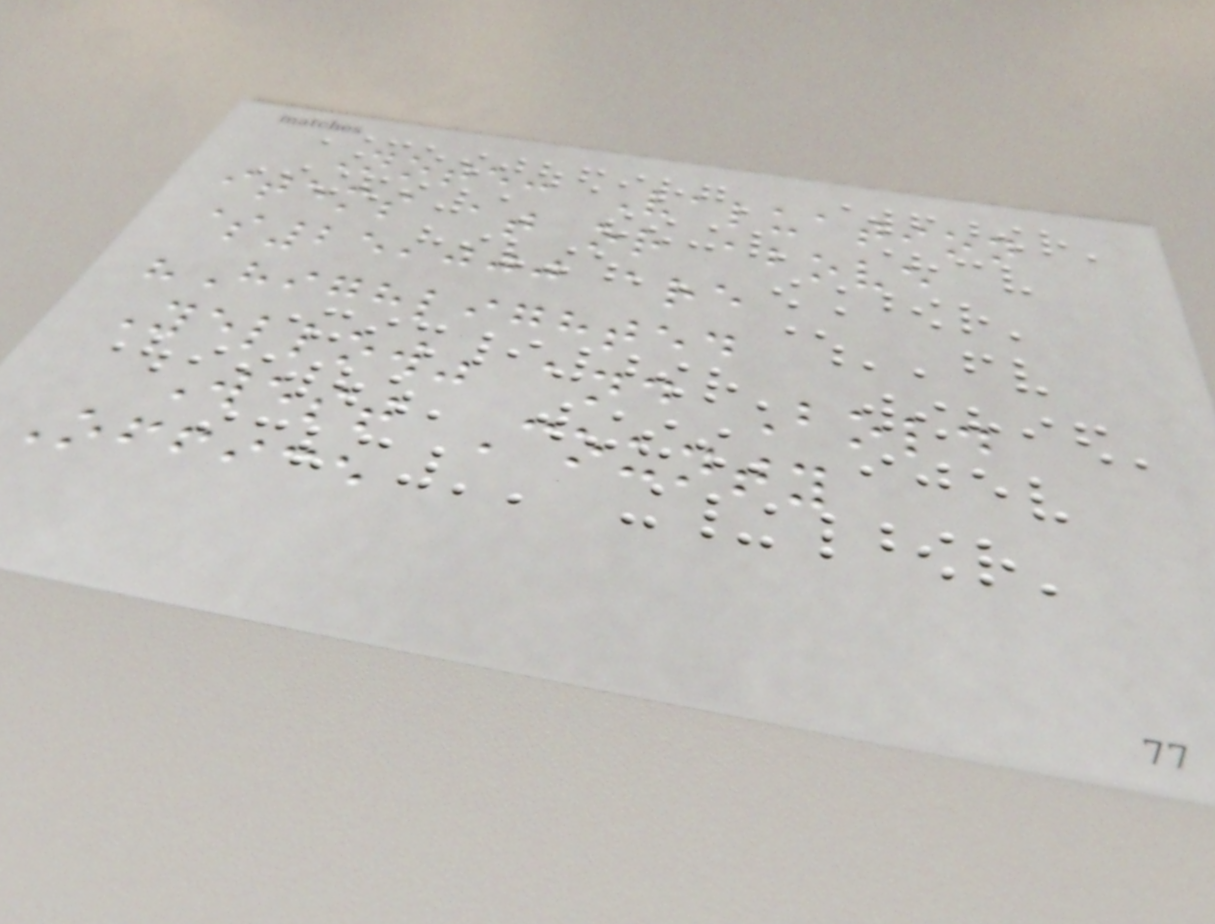Note: Valuation
items at or above
$25,000 are
"Highlighted
Yellow" and Bold
West County
Office
